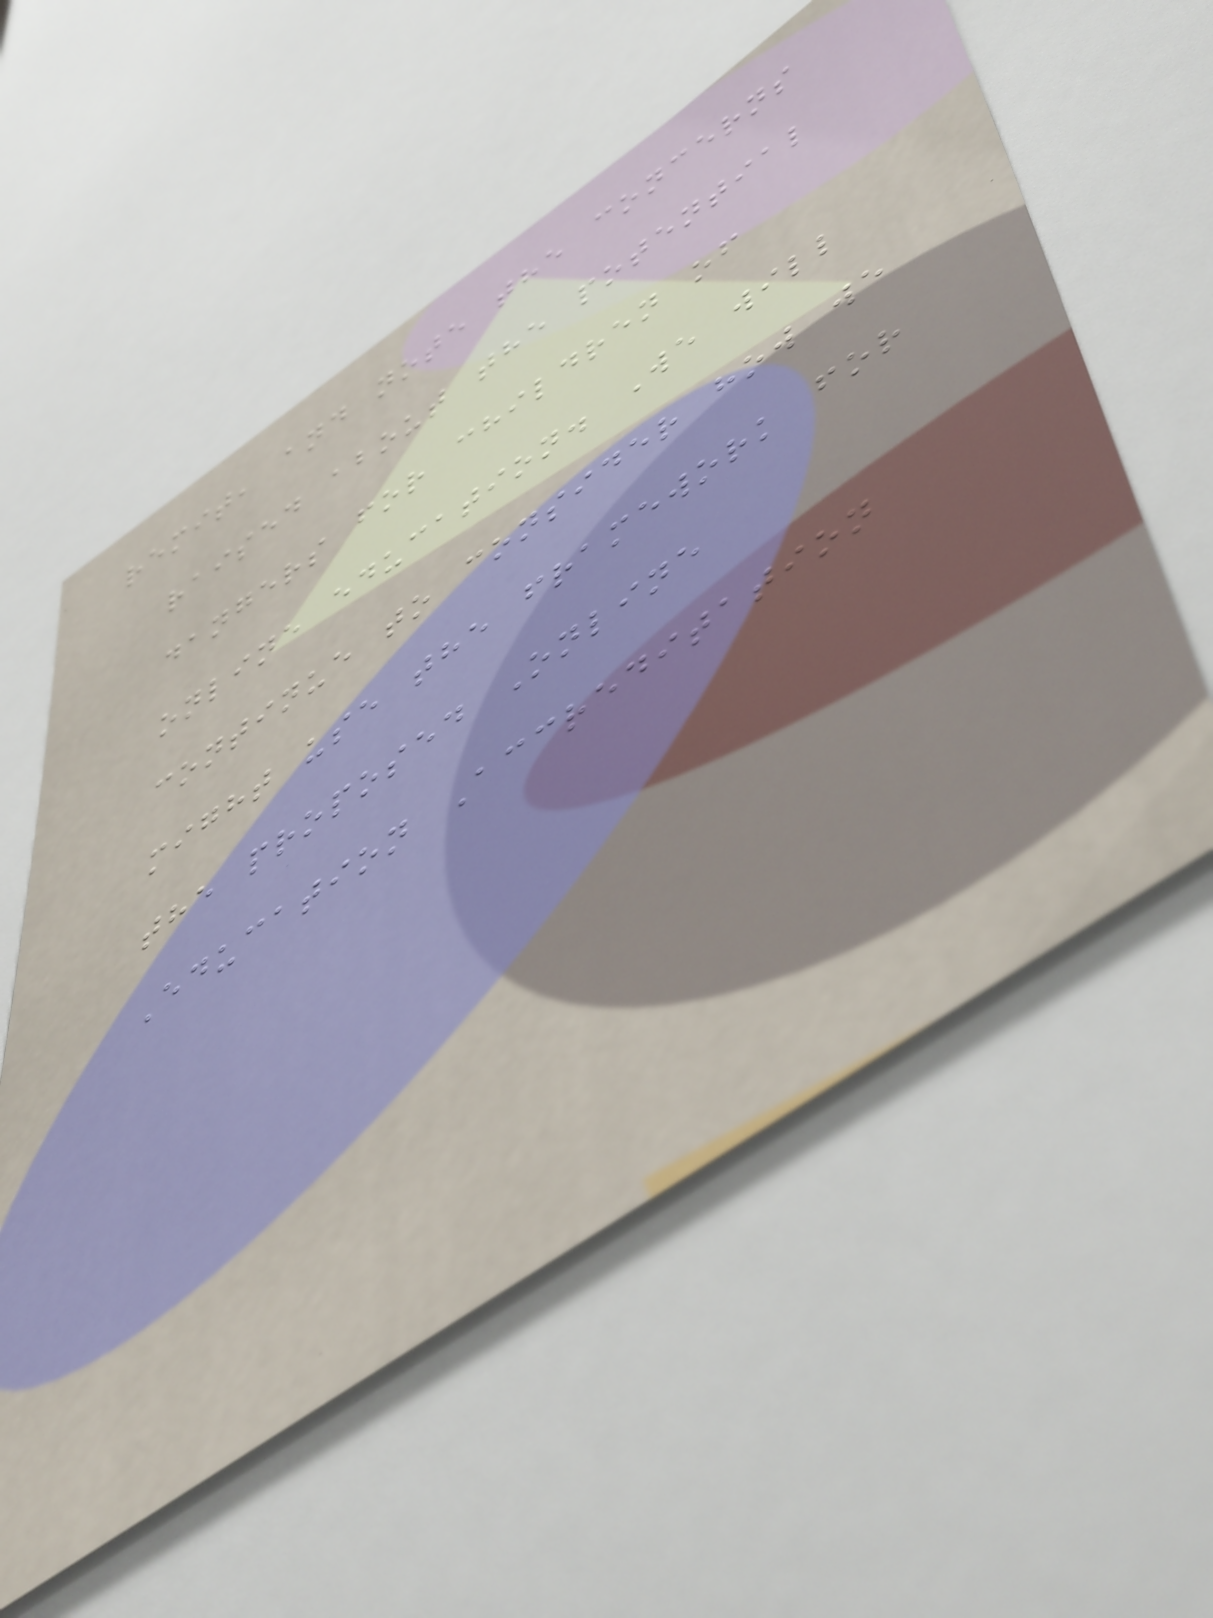remit, and note the concerns
raised about the potential
dangers for children of
online education. We will
continue to consider how we
might use the framework for
the proposed Online
Education Accreditation
